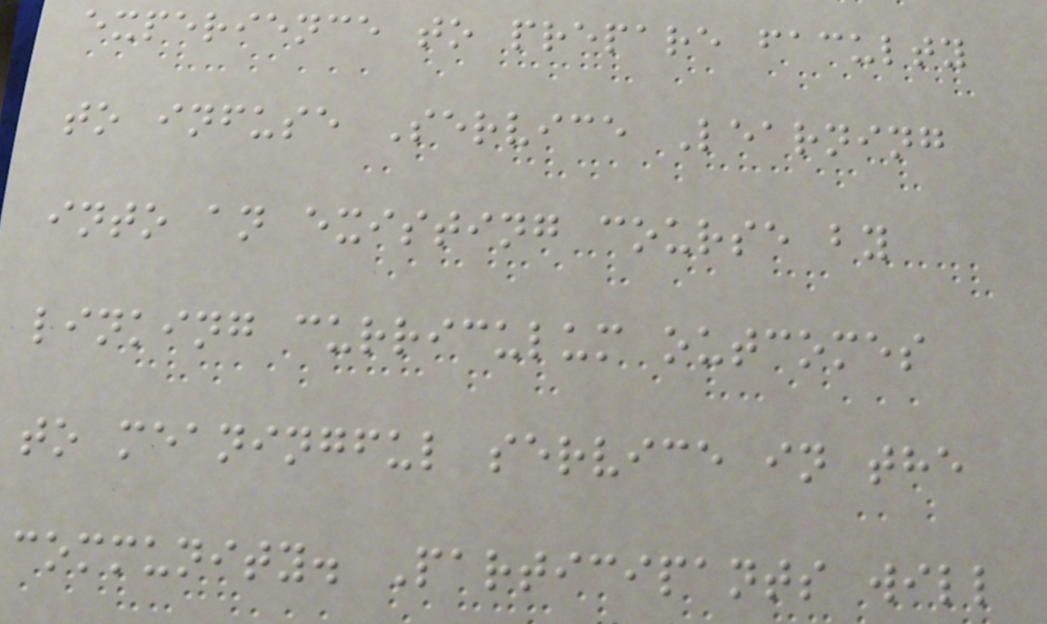experience to prepare faculty
to infuse Service Learning
into an existing course by
linking curriculum outcomes
to meaningful service in the
community. Participants will
